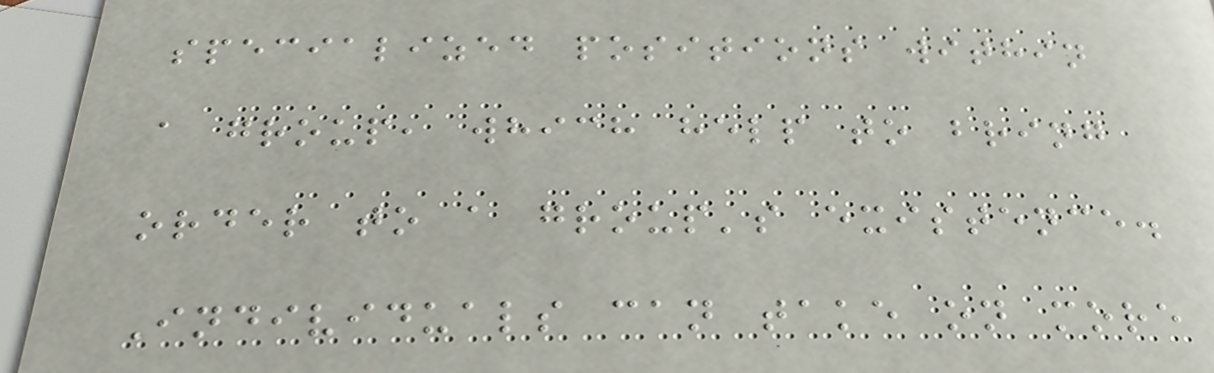specialized positions within
a group, which help to bring
order to a group's existence.
Individuals can take on more
